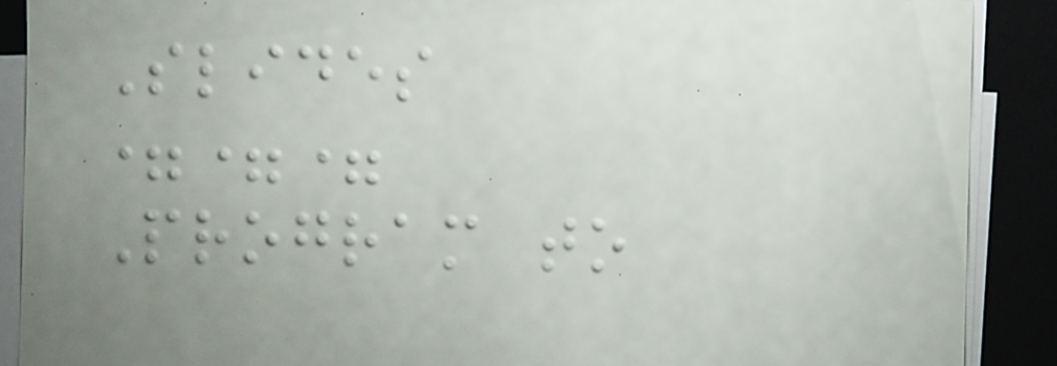Slides
===
Program to
